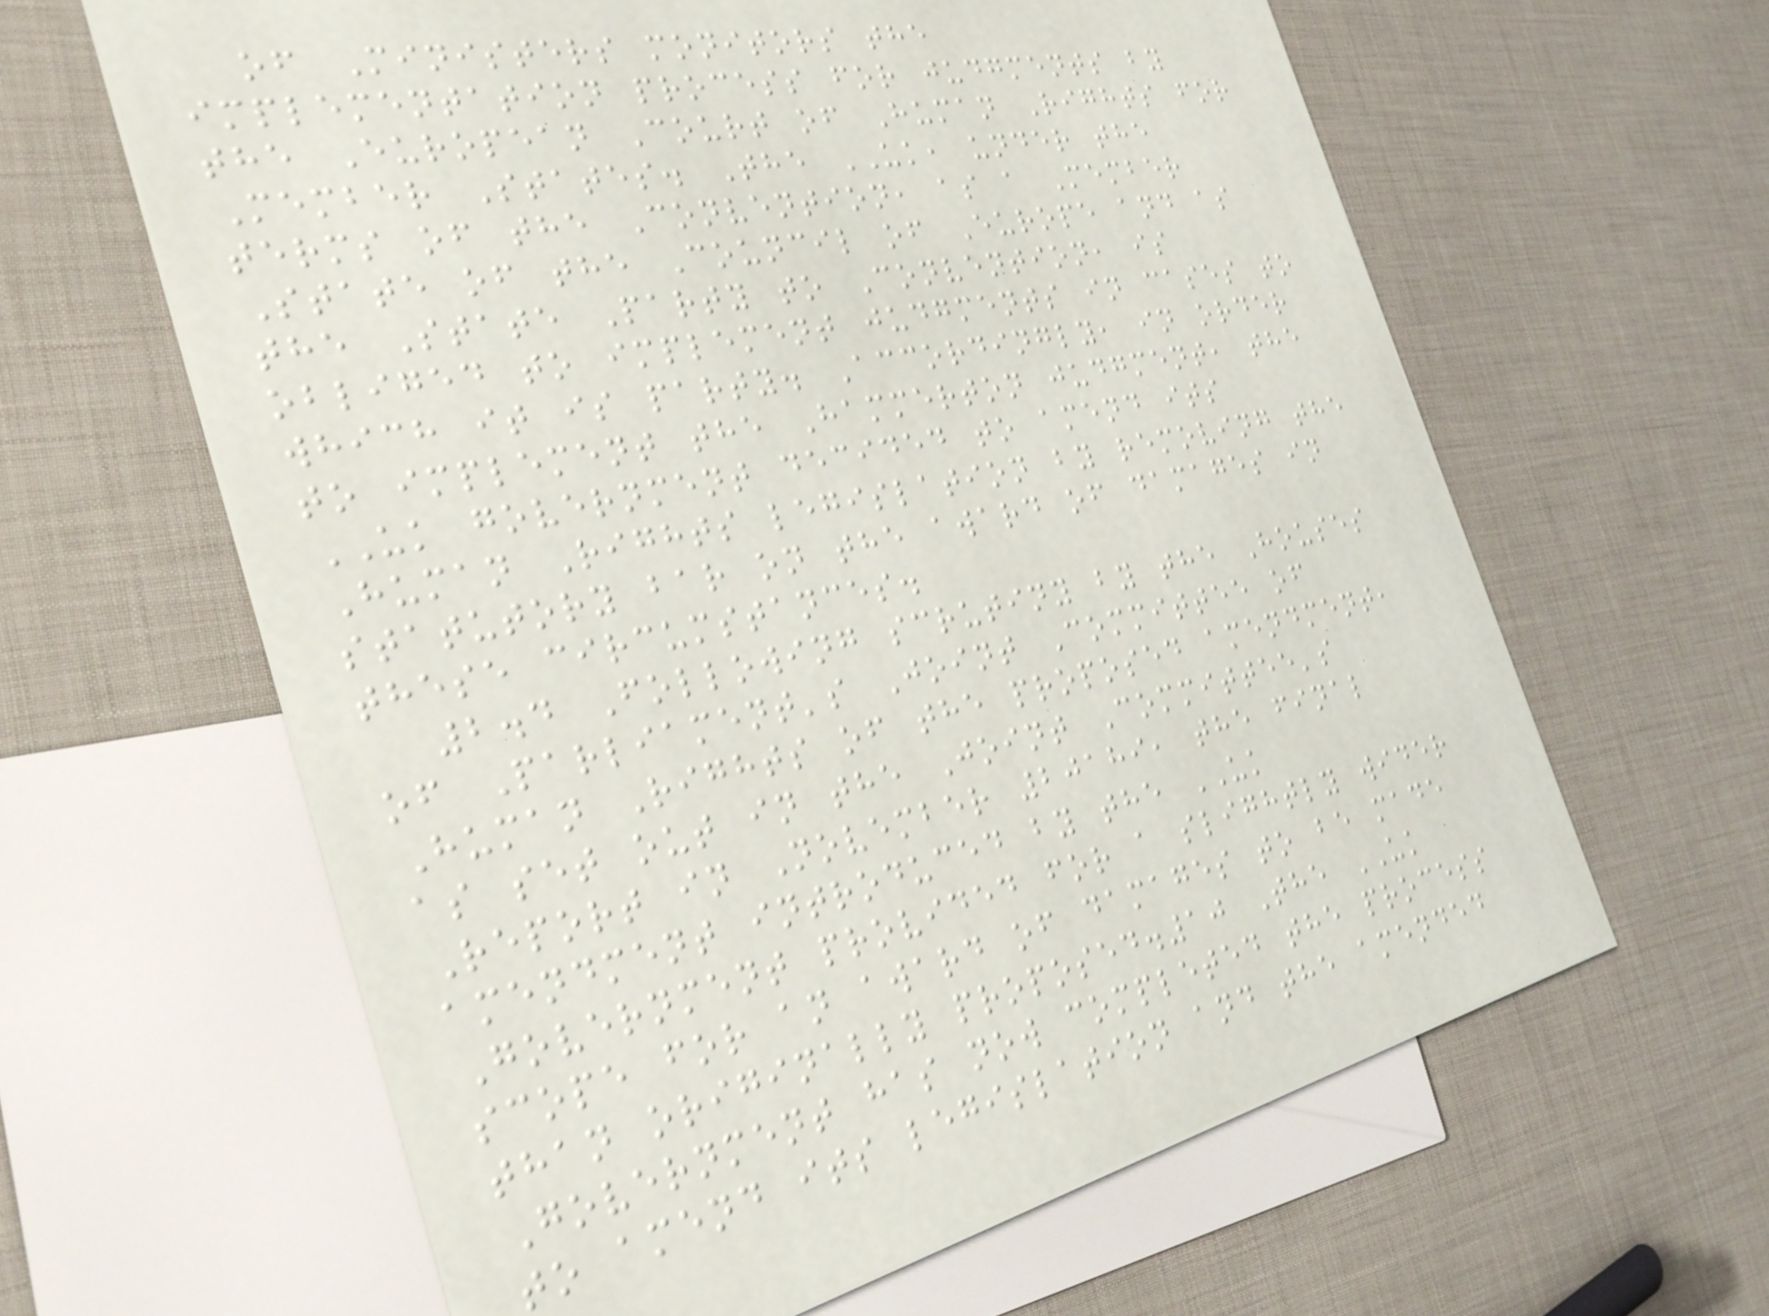of Ministers monitors the
implementation process for judgments by
the European Court of Human Rights for
Member States. The UK, under the
terms of the Convention, as a Member
State of the Council of Europe and as
the State Party to Convention, is
obliged to implement judgments in cases to
which it is party. Accordingly, in order
to implement the Hammerton judgment, the
UK government decided to amend its
Human Rights legislation by removing the
statutory bar on the award of damages in
these circumstances.
2.4 Following scrutiny by the Houses
of Parliament's Joint Committee of
Human Rights of the proposed amendment,
as set out in the Joint Committee's
Report in November 20189, the final
amendment introduced by the UK
Government provided for a slightly wider
scope for an award of damages to be made
than originally proposed.10 The UK
Government has now completed the process
to amend its legislation and the amended
